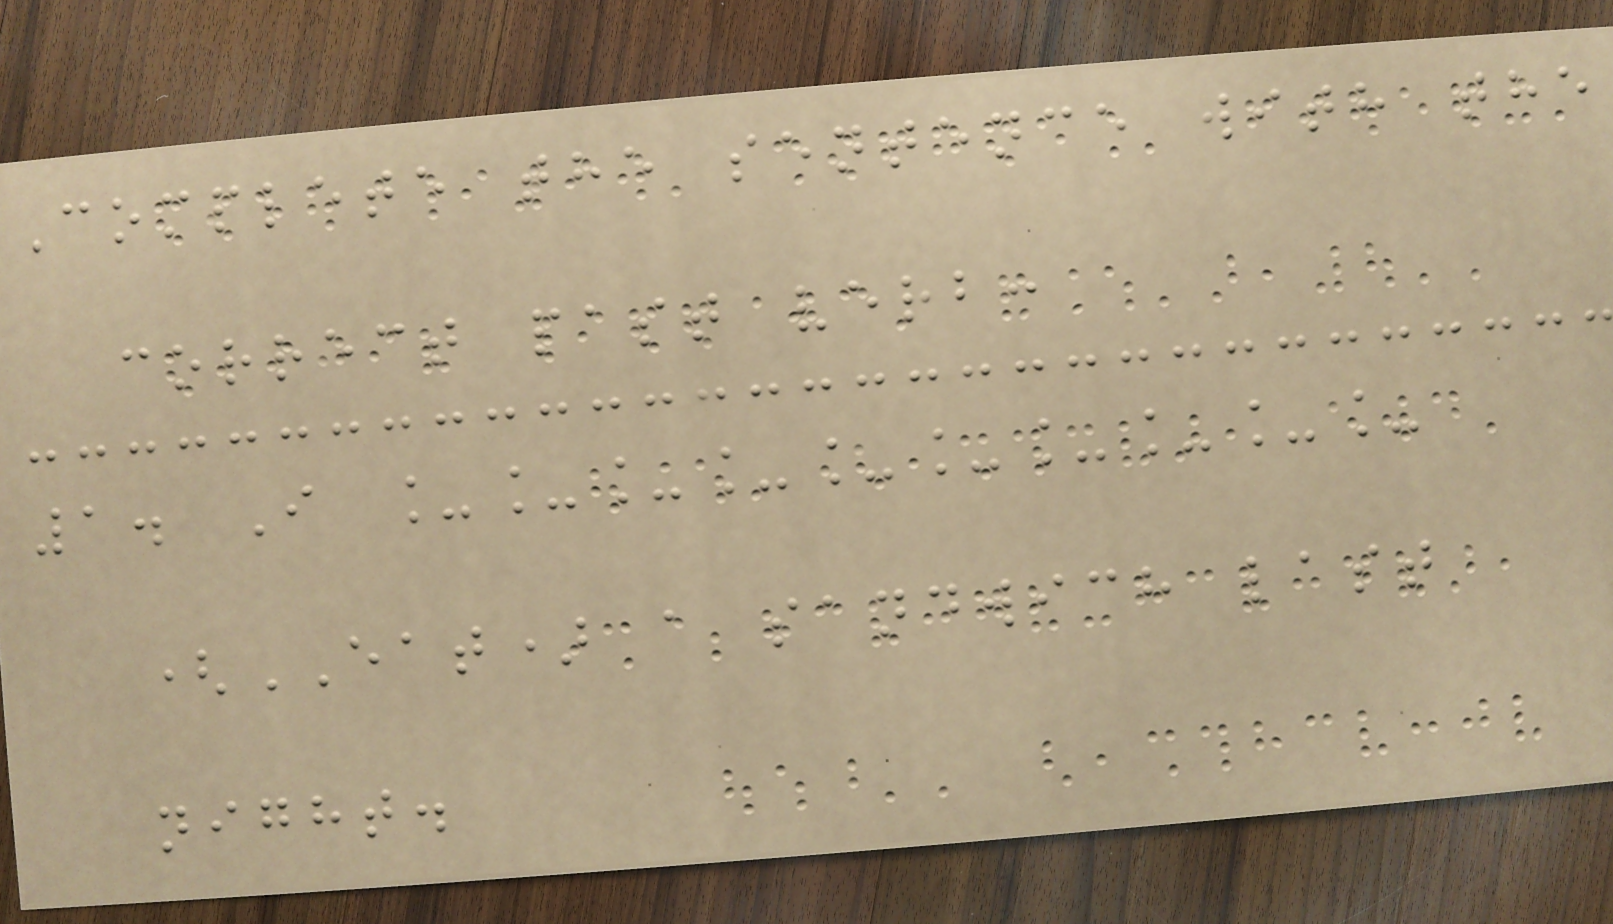Complete the sentence with the
correct past verb:
1. I __________
(EAT) a sandwich last
night.
